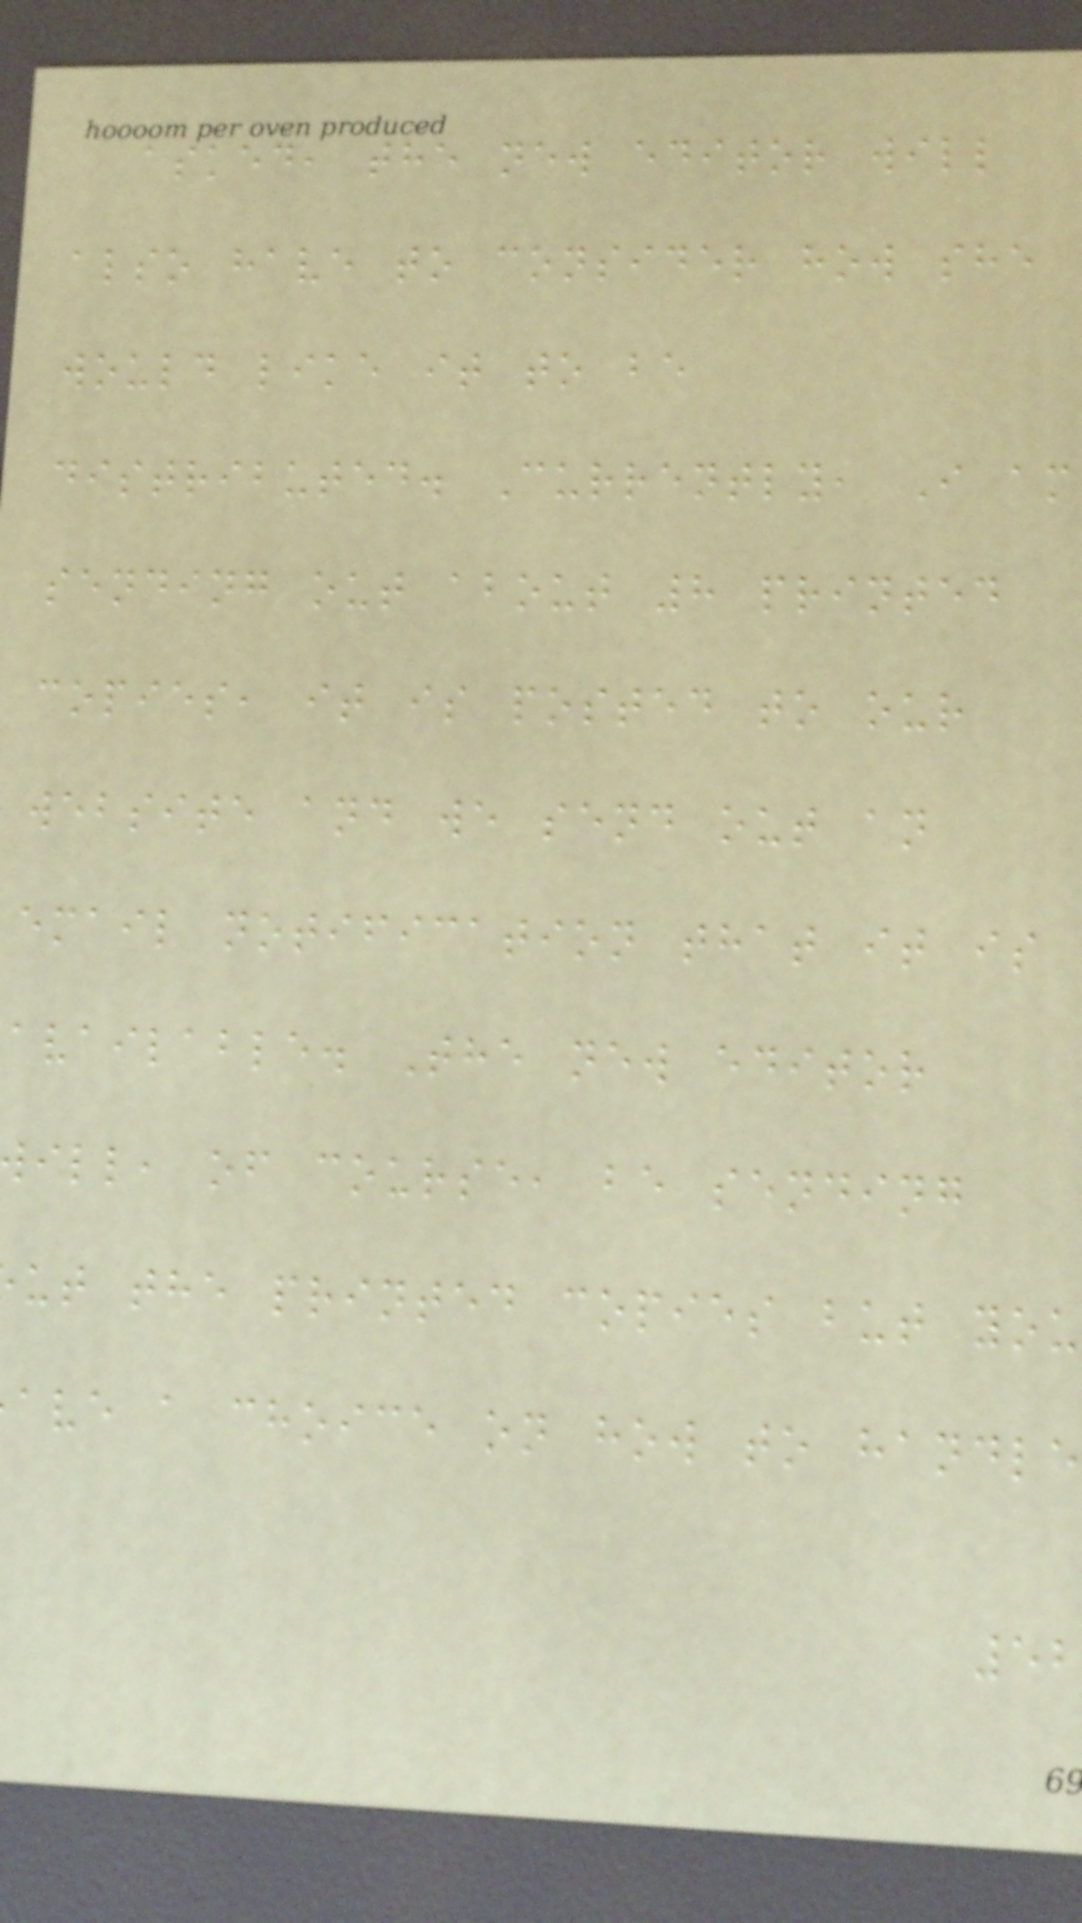asked, the new editor will
also have to consider how she
would like it to be
distributed. Currently, I am
sending out about 8 printed
copies, it is posted to our
website and we send out an
email notification that it is
available. The new editor
ill, of course, be sending
ut the printed copies but you
ave a choice on how to handle
52
